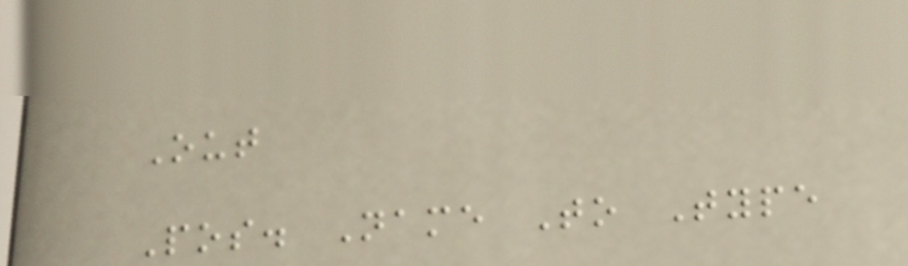Out
Pos. Name To Type
